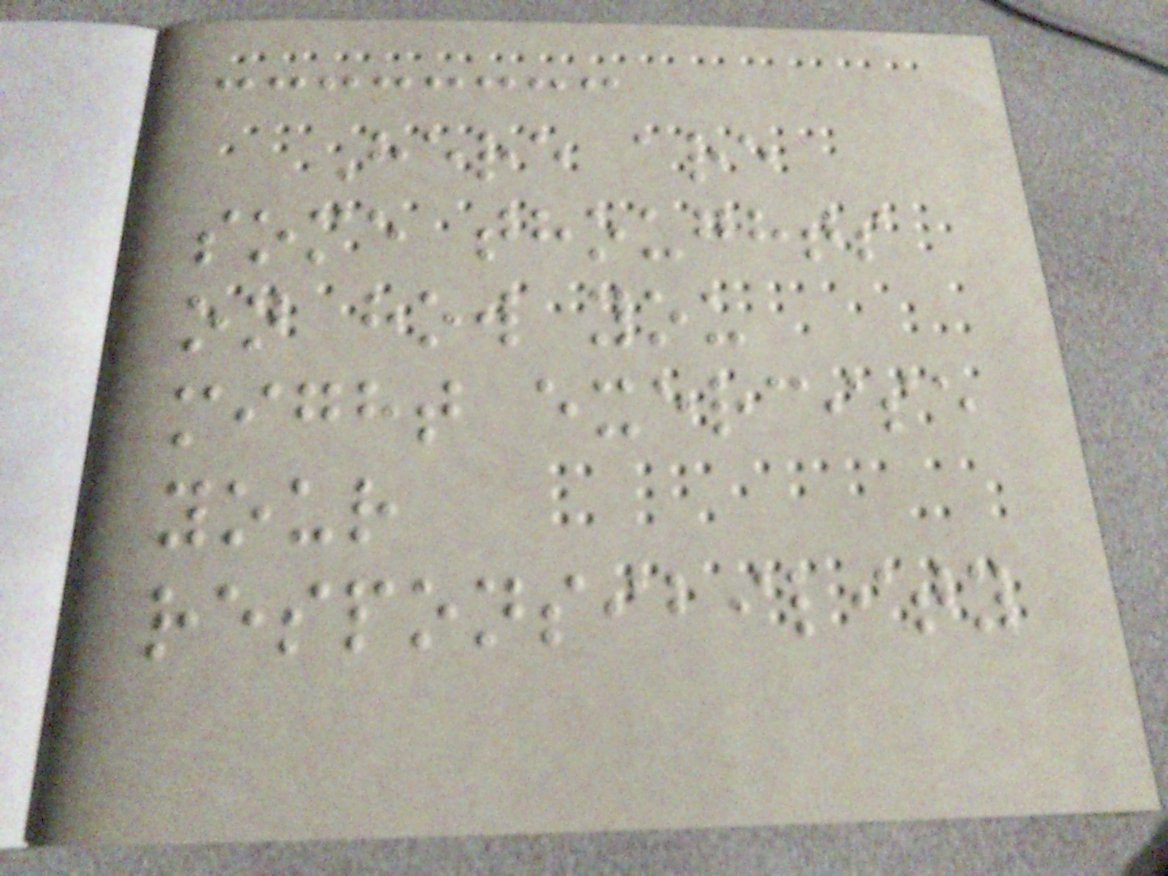Here are
some thoughts
on how you
might exercise
your
responsibility
